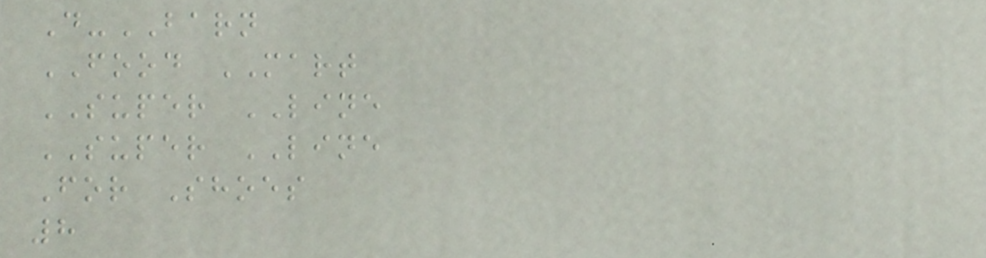D-BARN
FOOD MART
SUPER LINE
SUPER LINE
For Shoes
8
